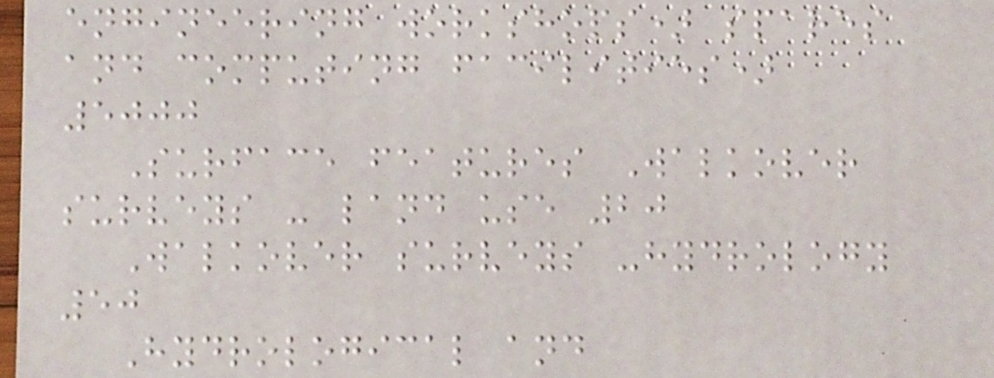engineering workshops) spares
and computing facilities)
5000
Surface features Walkover
surveys - land use 20
Walkover surveys -hydrology
50
Hydrological and
